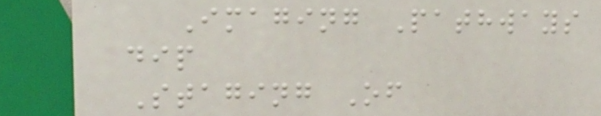Imaging Pathways
dip
Staging Of
